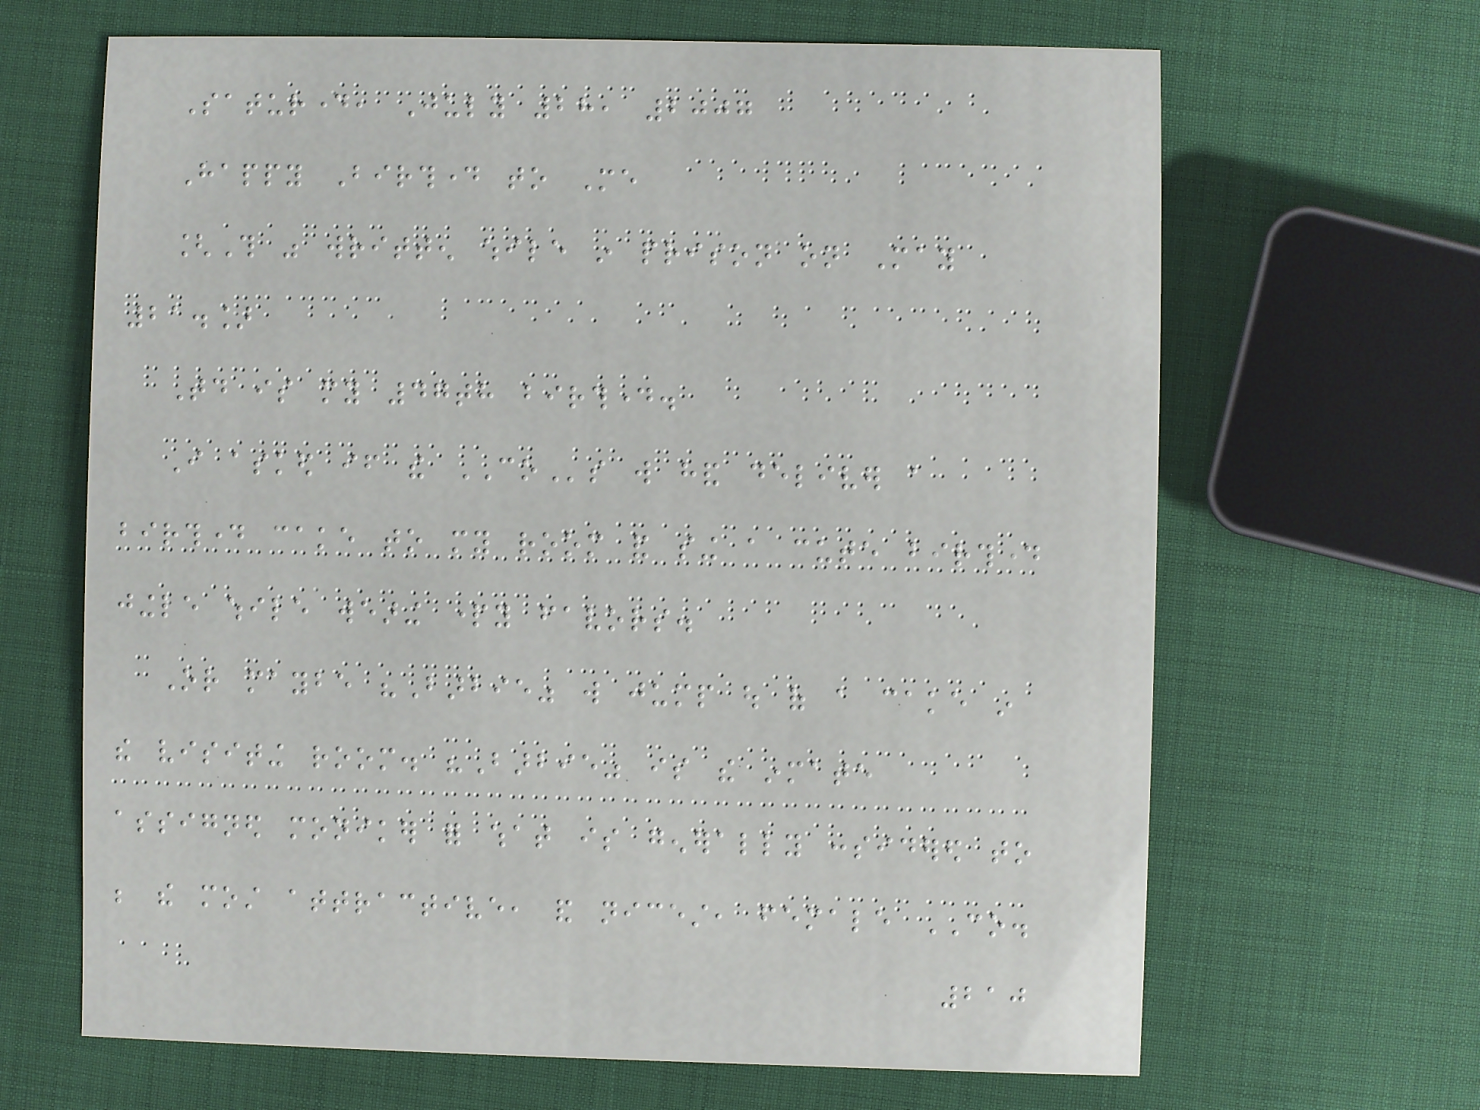Saturday, July 28, 2007
Happy Birthday to Me
[This was written while in prison on May
21.]
Today is my 47th birthday.
I asked if the COs will hand deliver a
birthday cake to my room and sing a cute birthday
jingle while wearing party favors.
Or maybe "Barbie" will jump out of a cake in
the visiting room. "Barbie" is the inmate
assigned moniker for what is generally considered to
be the most attractive, and nicest, female CO.
210
